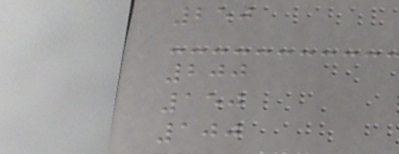250
200
150
100
